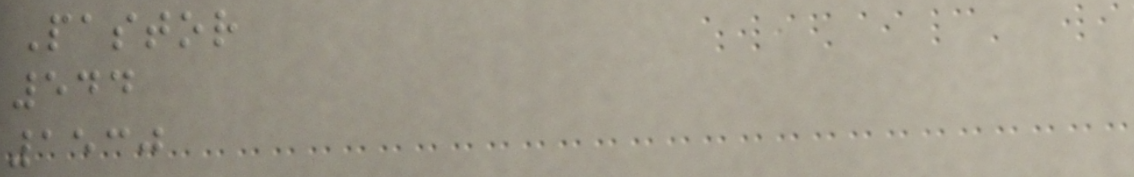Pastor
544
1530
